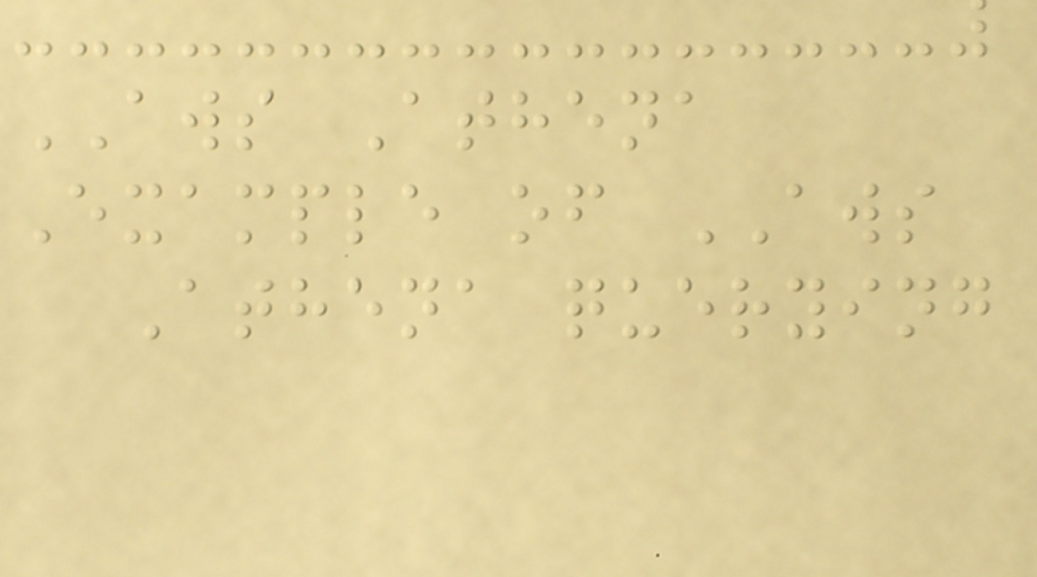AWS Athena
Example of AWS
Athena querying
